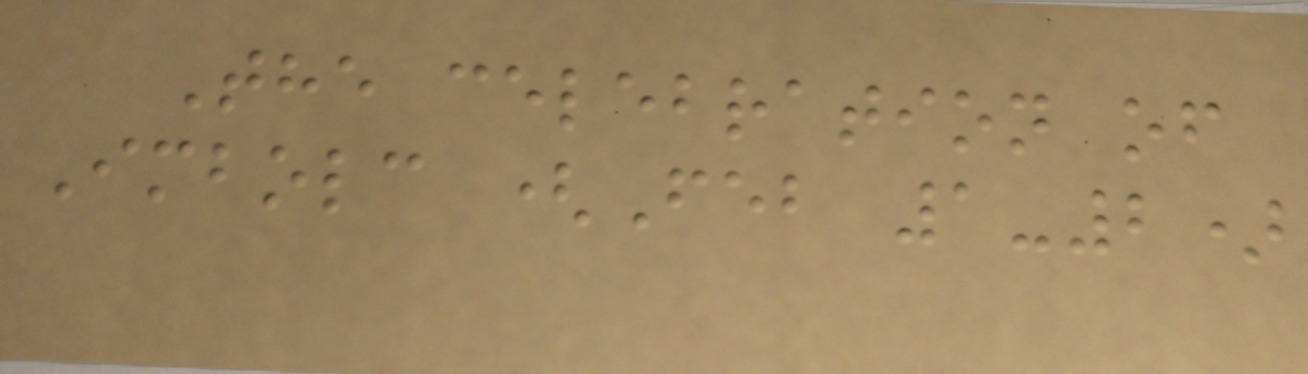The celebration of
Imbolc (Feb 1-2)
